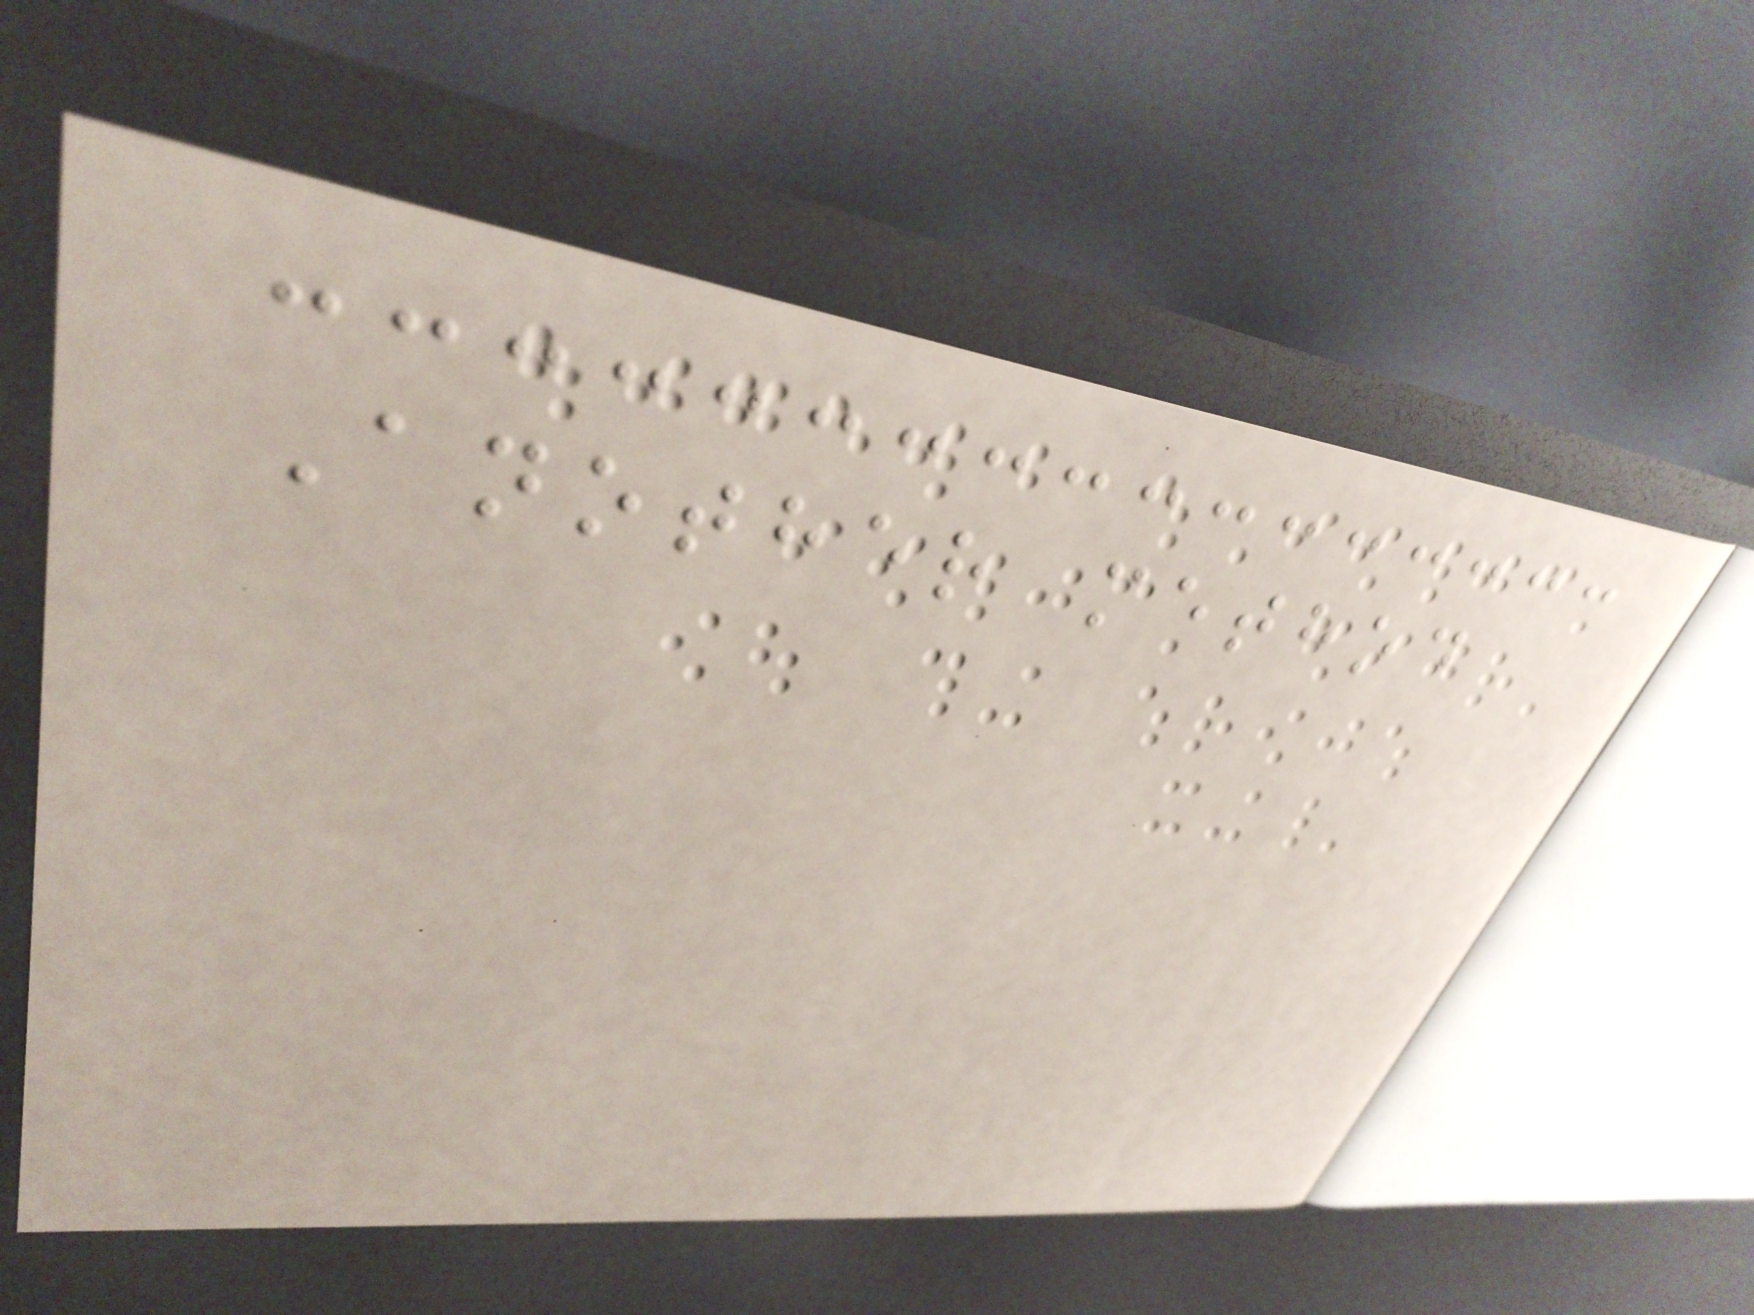Another method
